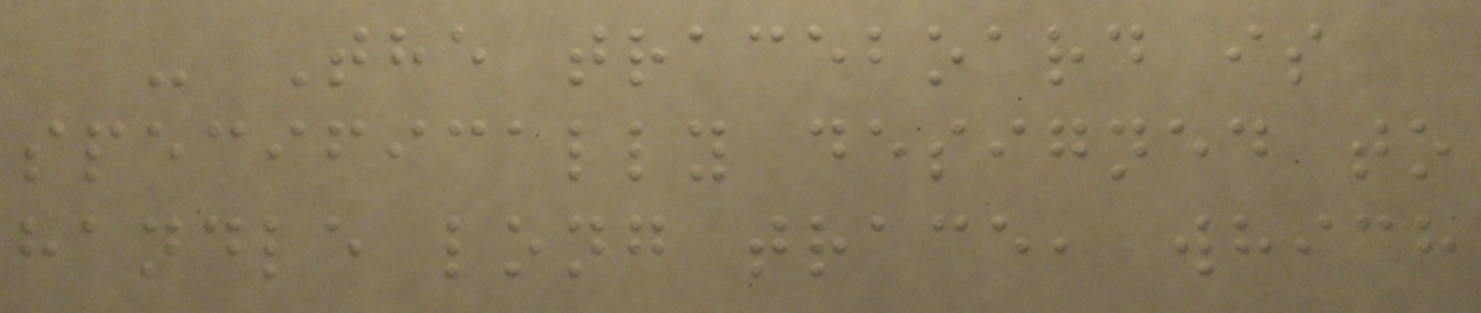- The traceboard is
specifically designed to
handle long trace, which
